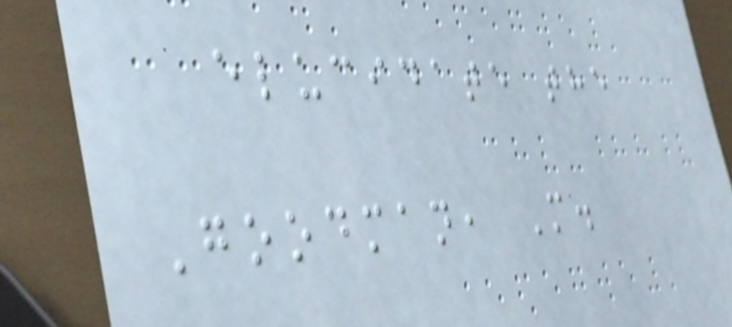elucidate the
Goodman, M.
